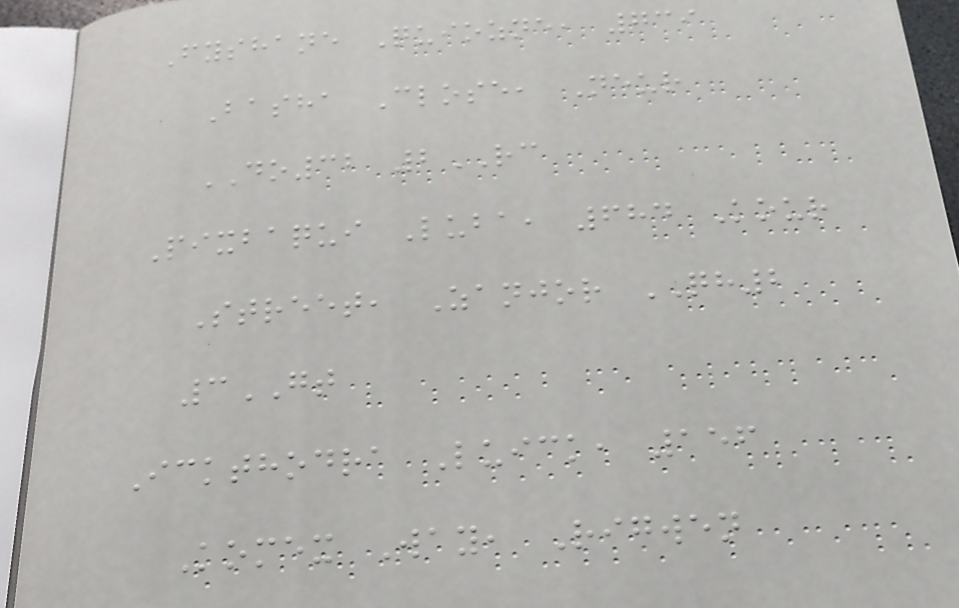Fyshane Quiozne, 739
Basha Close, Neur
DO32 2RC
Pixbaqui Luba, 684 Kour
Street, Zanjor QH2
3GT
Ickthodra Luick, 156
Komex Way, Rigwen
